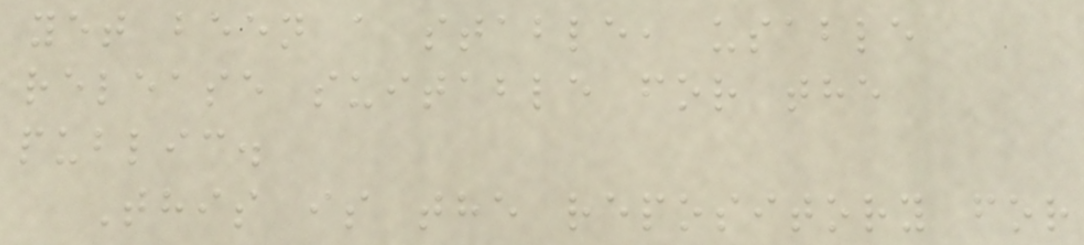yet been a stable, usable
release suitable for the
public.
This is the repository for
